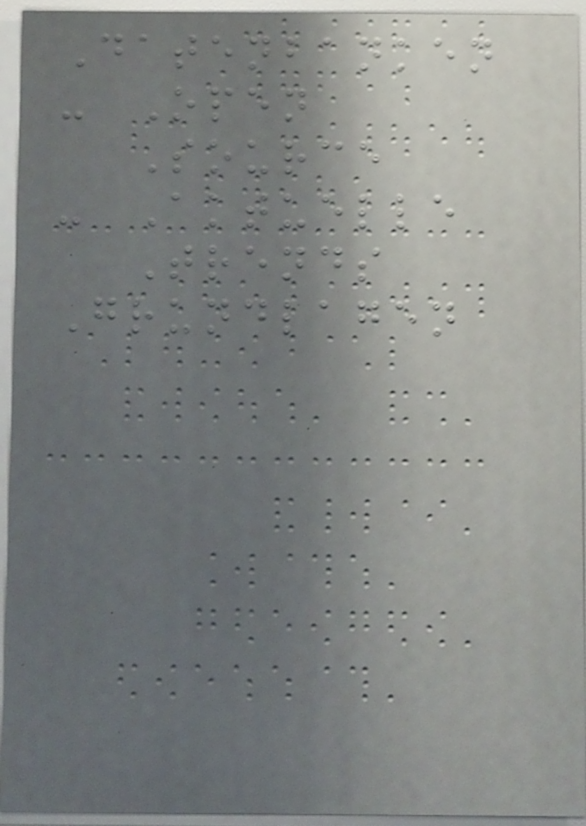Datenbanken
- Open
Source
- Aktuelle
Trends
Grundlagen
